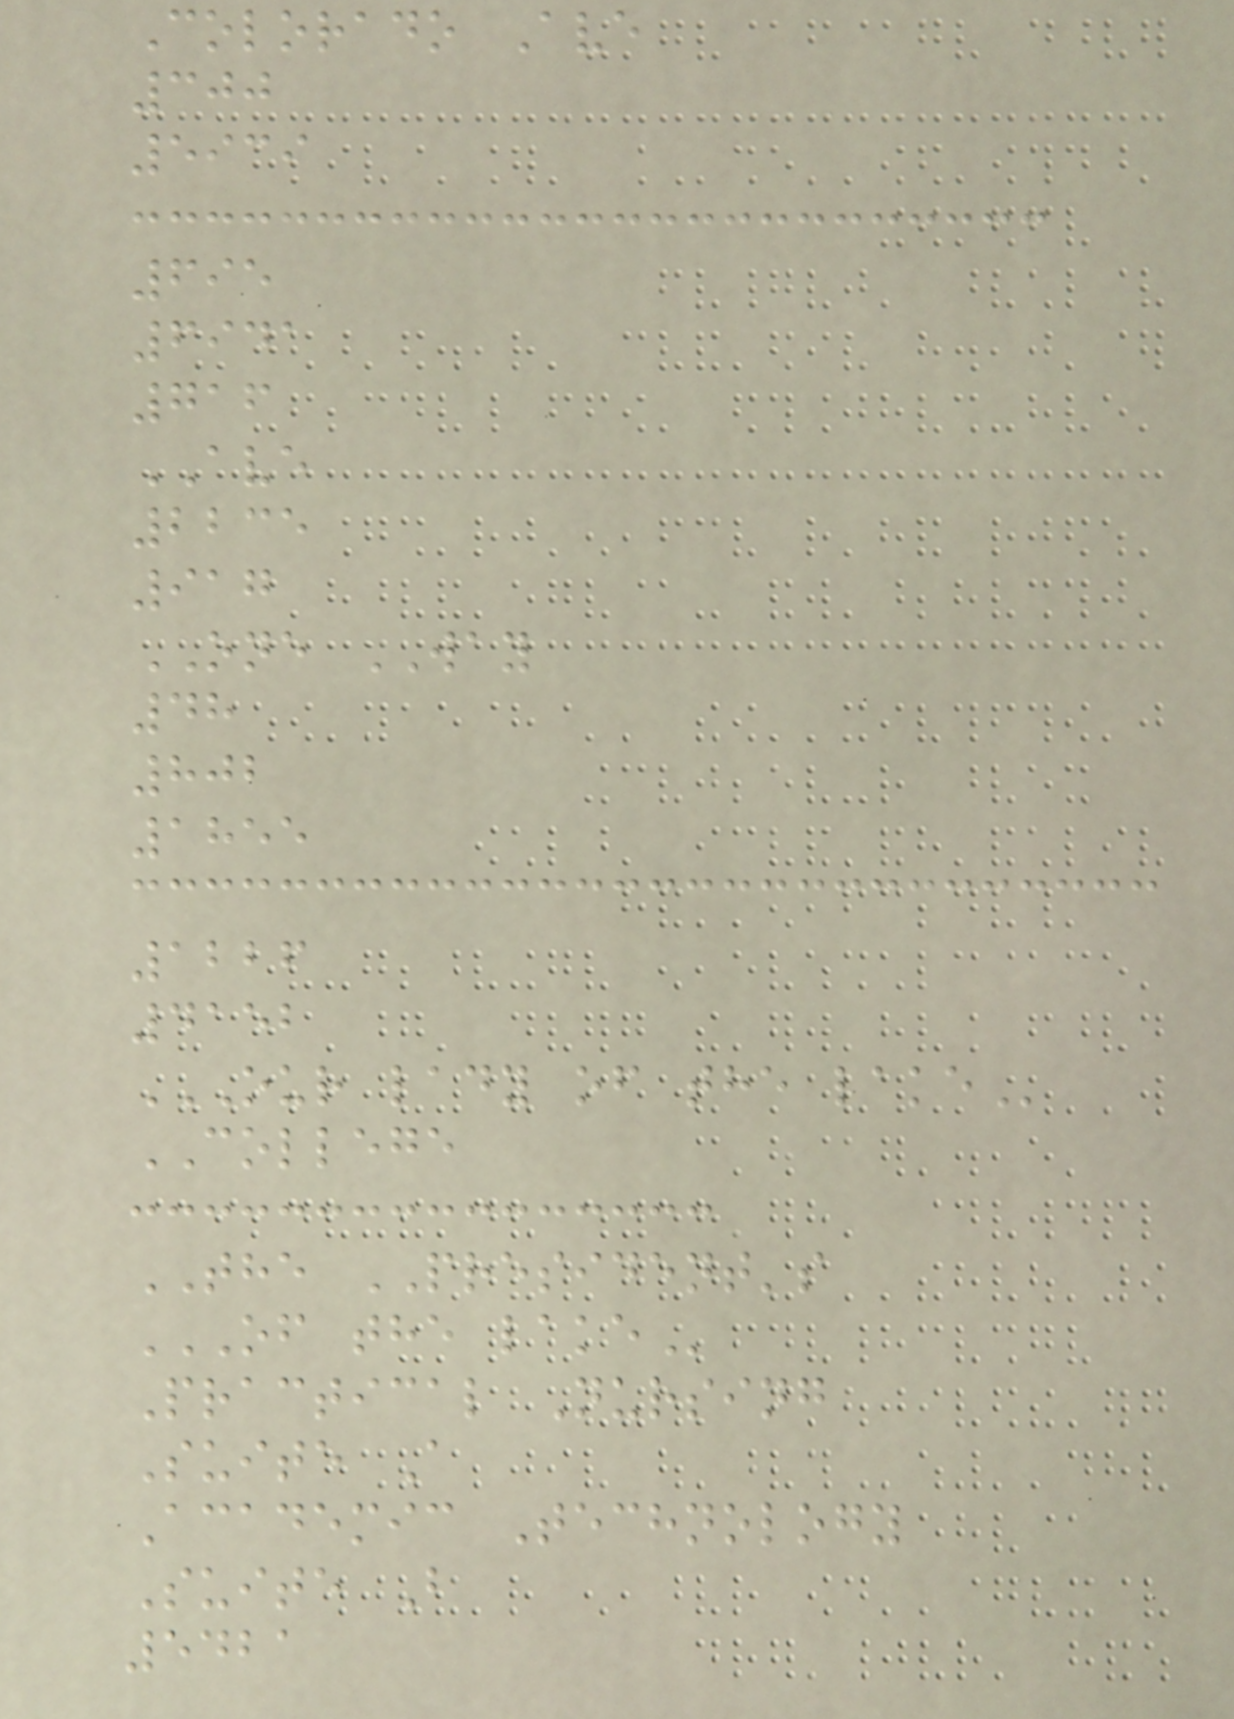Colorado Ave
300
5939
695
6941
716
AVE
2235
917
ONE WAY
48
802
1855
1226
4152
OUR LADY OF THE LAKE
COLLEGE
THE PRESIDENT's
OF THE LAKE
Practical Nursing
Suite A
Academic Technology
Suite B
5421
